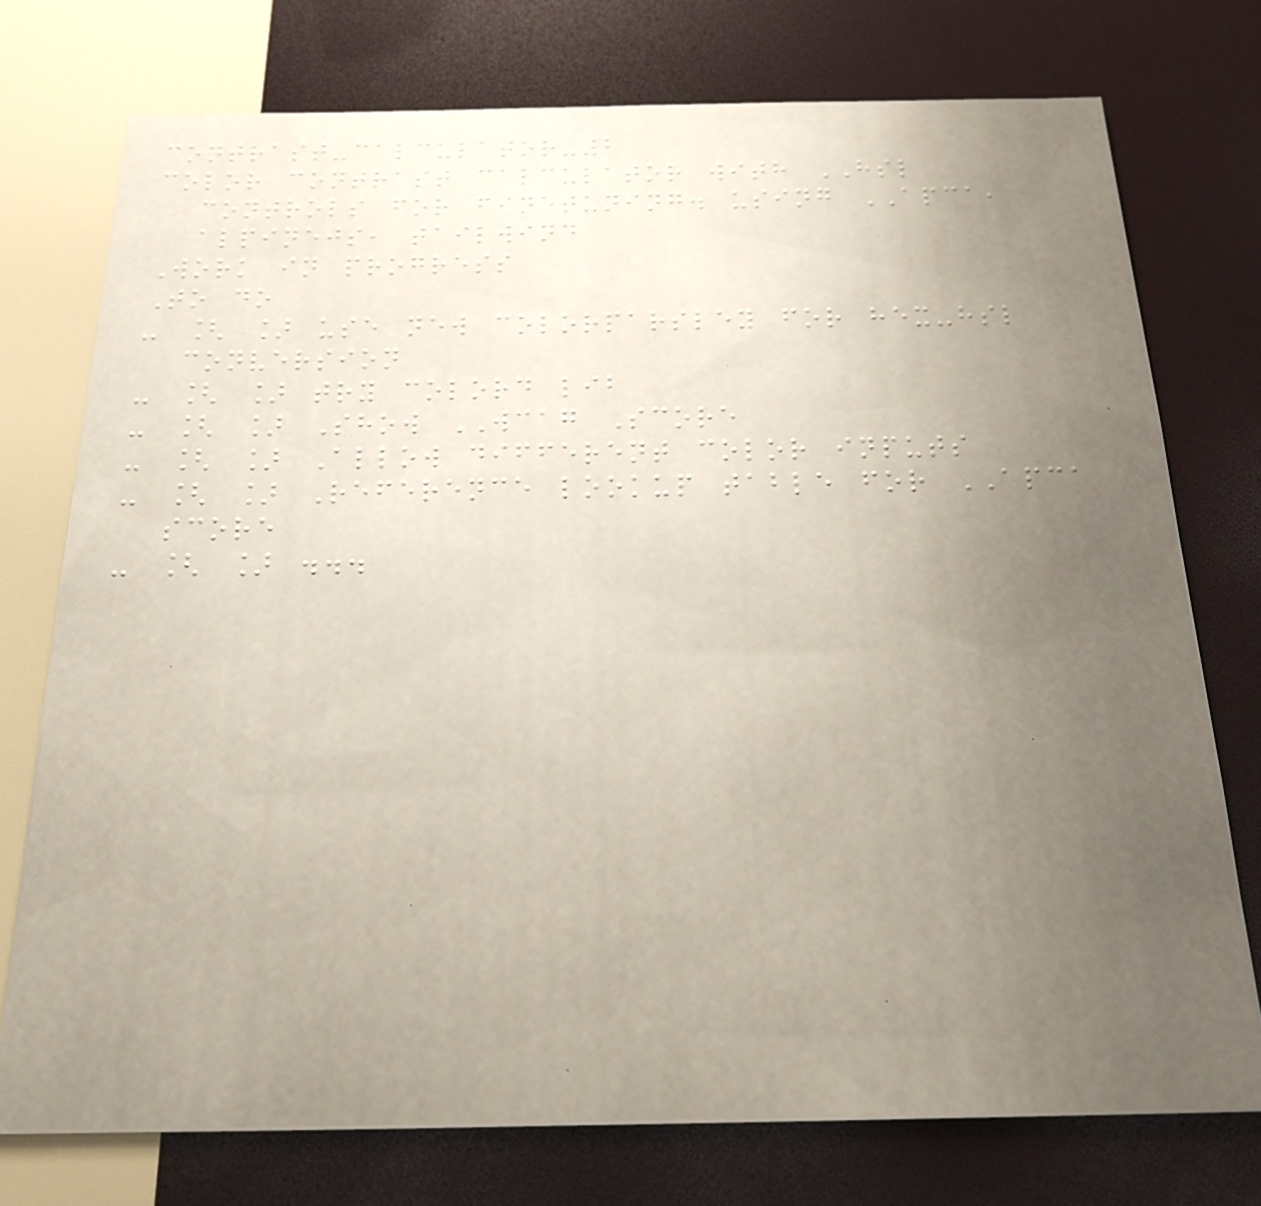contrast-calculator-2
color contrast calculator with HSL
controls for finetuning. using APCA,
alpinejs, tailwind
Work in progress
To do
- [ ] use new colorparsley for hex-hsl
conversion
- [ ] try colord lib
- [ ] Show WCAG Score
- [ ] Allow different color inputs
- [ ] Reference lookup table for APCA
score
- [ ] ...
